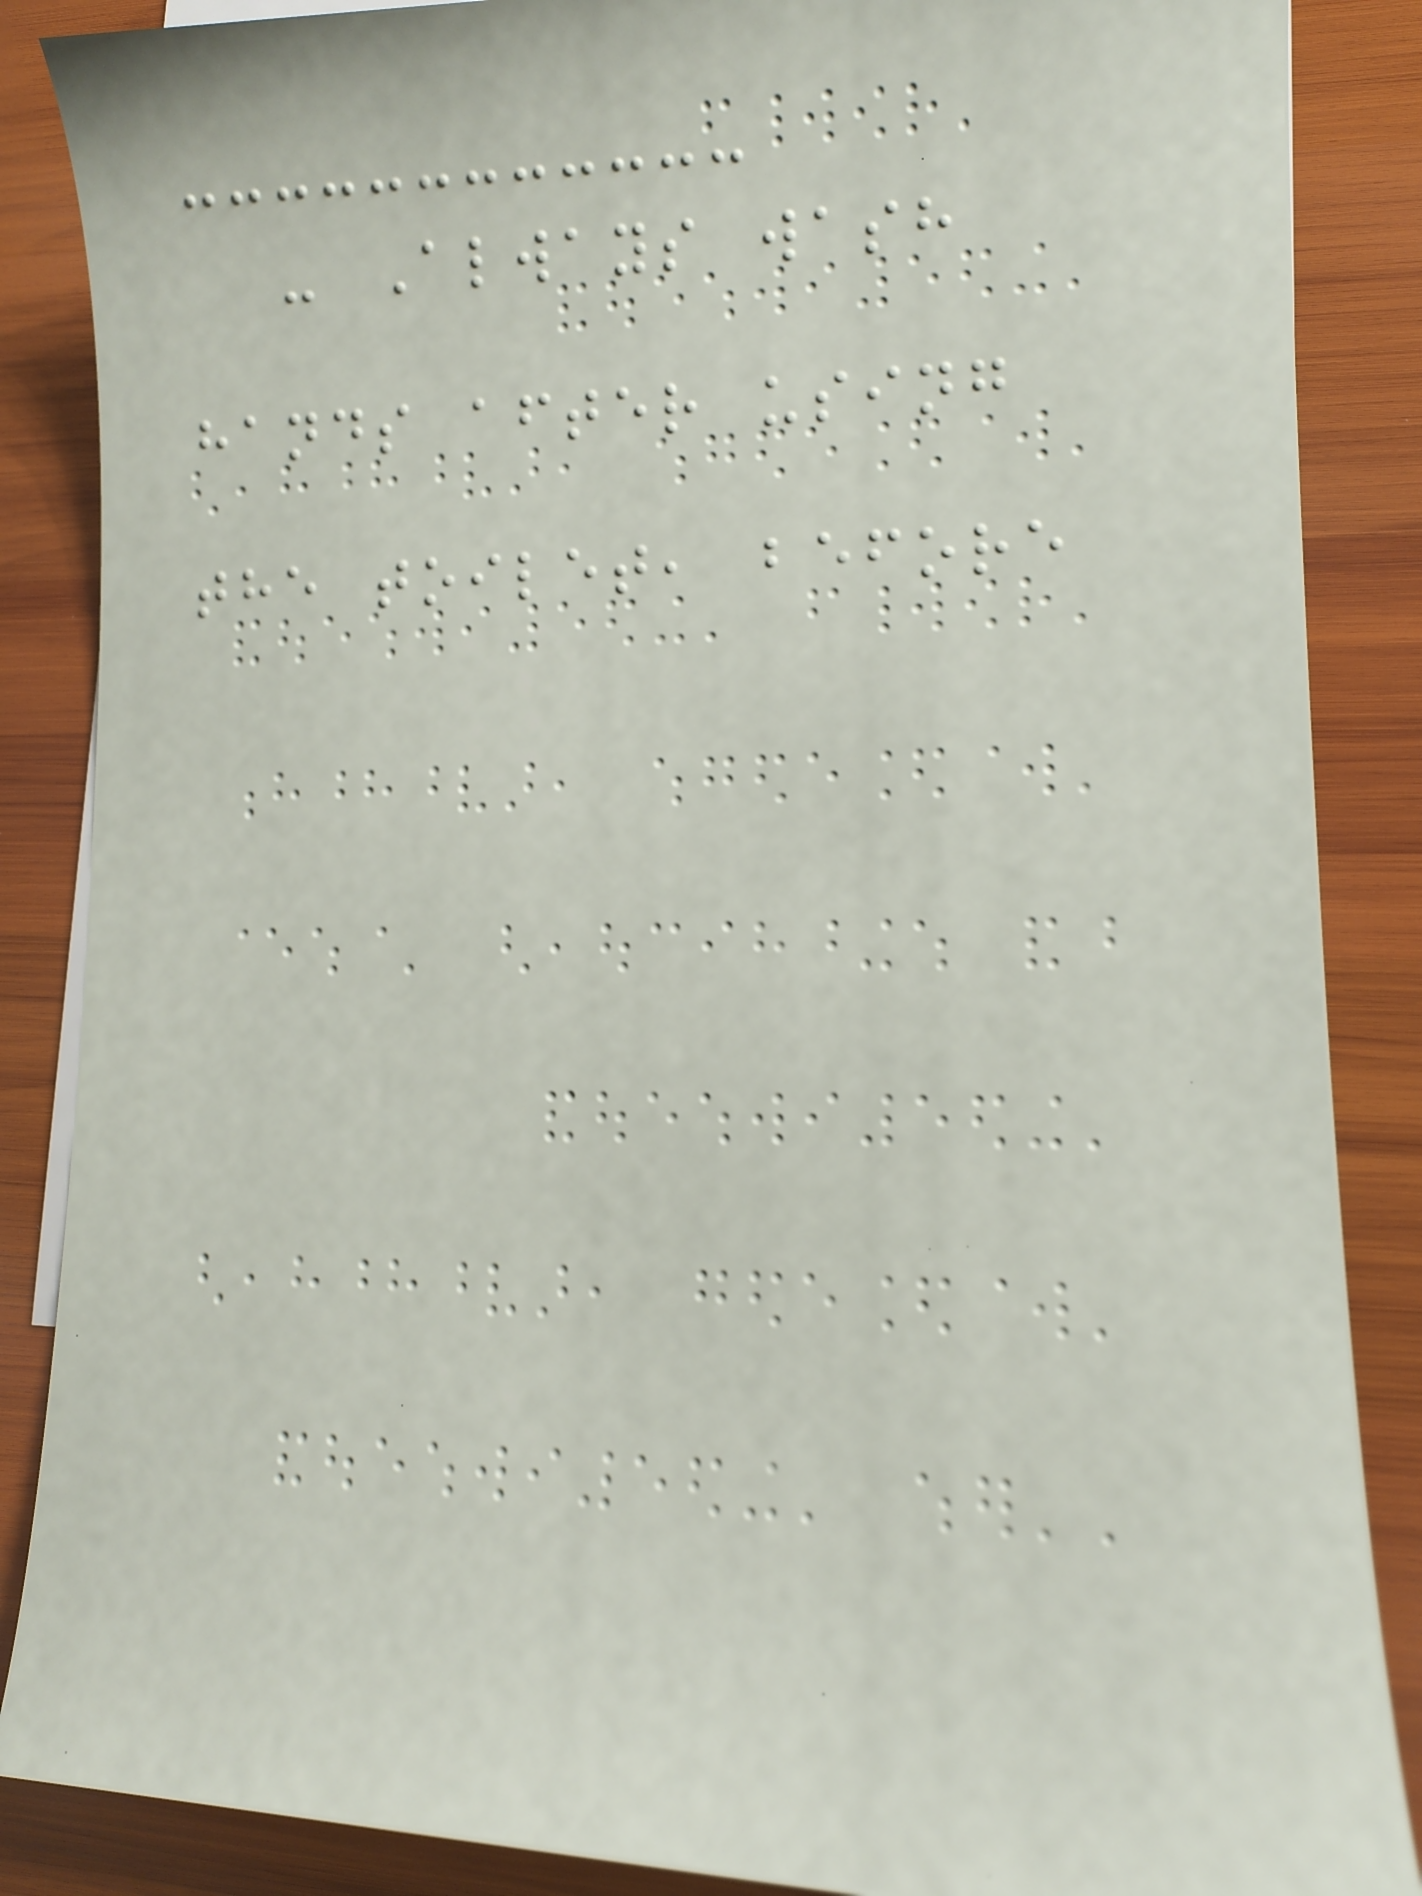- Always wash
hands after using
the toilet, before
